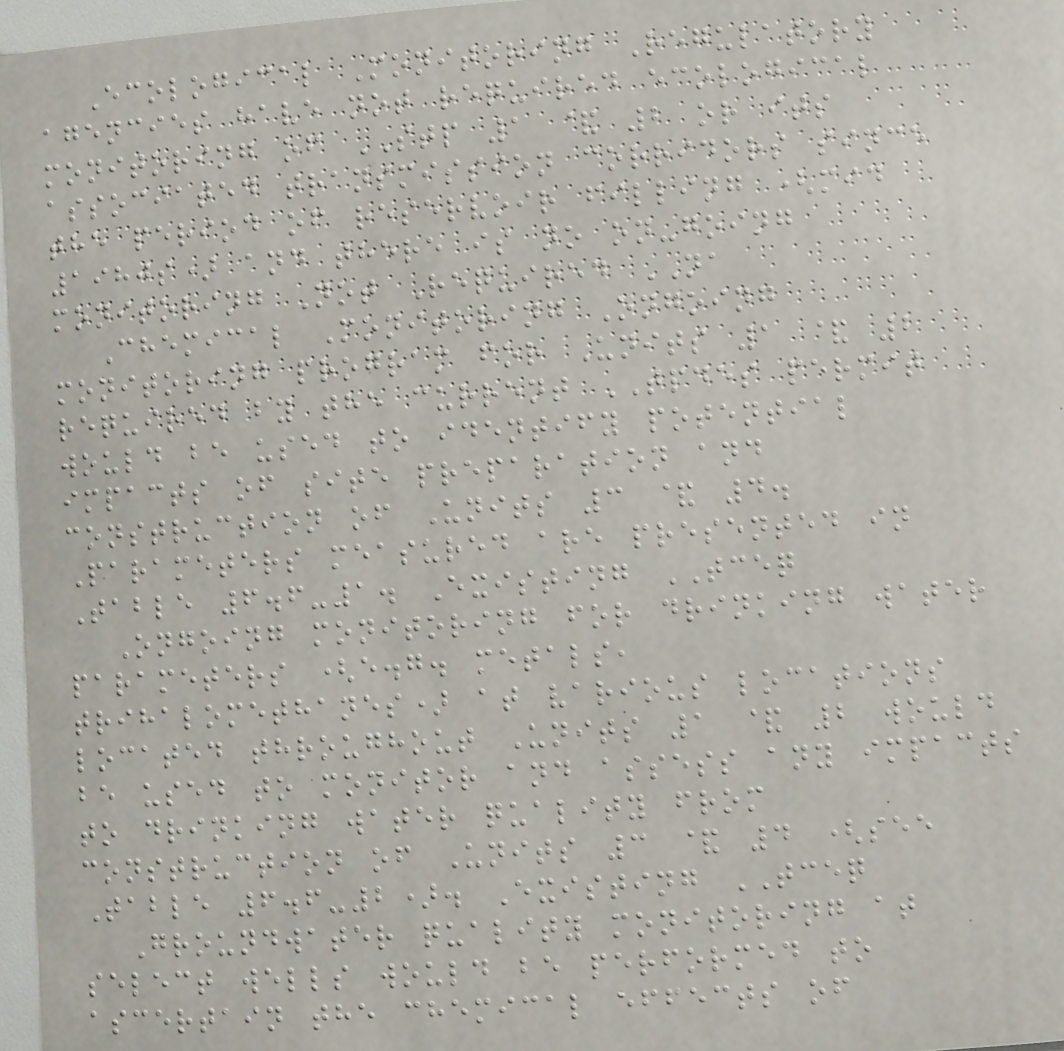Ecological Monitoring Regulatory
agencies have not required ecological
monitoring of STP 1 & 2 or its
associated transmission corridors since
the period of reservoir filling (mid
1980s) and there is no on-going
monitoring Not Required NA
Chemical Monitoring Ongoing
monitoring program for Units 1 & 2
required by the current TPDES permit
would be used to identify potential
impacts of site preparation and
construction of Units 3 & 4.
Parameters measured are presented in
Table 6.6-1. Existing TCEQ
Ongoing monitoring for drinking water
parameters (e.g. metals,
trihalomethanes) at various locations
located throughout Units 1 & 2 would
be used to monitor and assess any impacts
to drinking water quality from
construction of Units 3 & 4 (see
Table 6.6-2). Existing TCEQ
Groundwater quality monitoring at
select wells would be performed to
ascertain the chemical effects of
